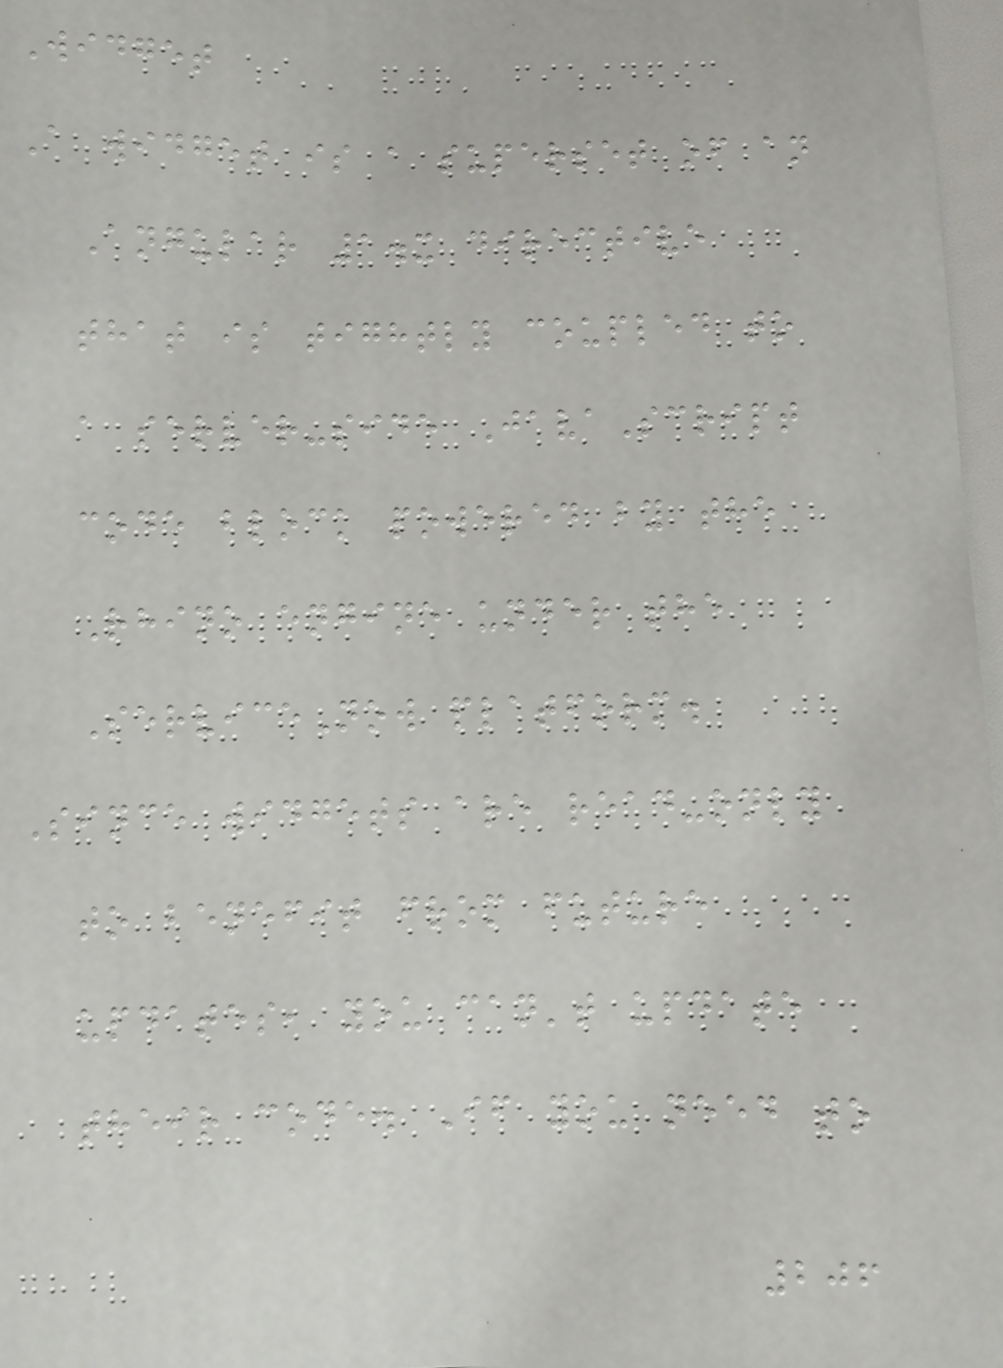Widget
A widget is a superset of an
Angular 1.x directive
that is tightly coupled to
a server-side JavaScript
code block powered by the
Rhino engine under the
ServiceNow platform.
Since widgets are read-only
to benefit from future
updates, you can't update
their code. If you need to
206
